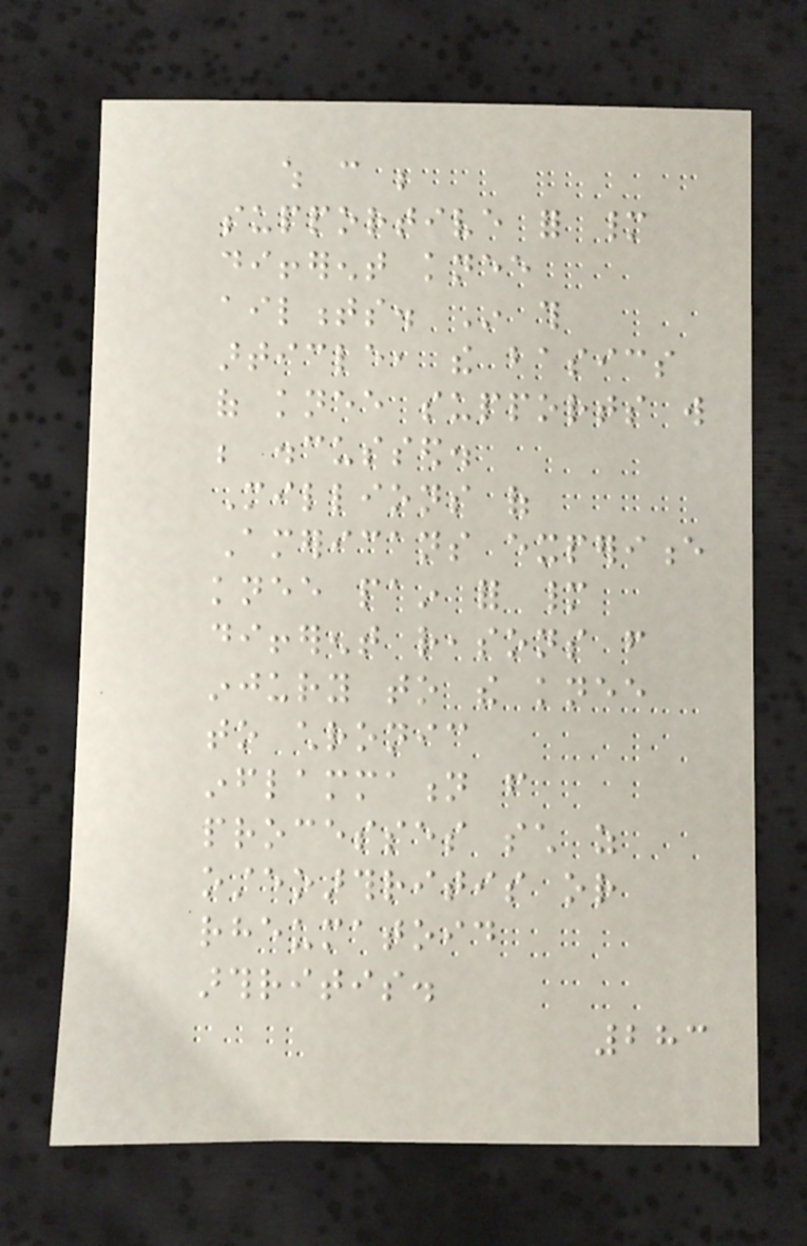which can be
supportive for many
different knee
ailments. In this
article, the basics
of knee supports will
be discussed.
Millions of
Americans experience
knee pain for many
different reasons from
injury to the knee
to chronic
inflammation from
processes such as
osteoarthritis or
rheumatoid
arthritis.
283
